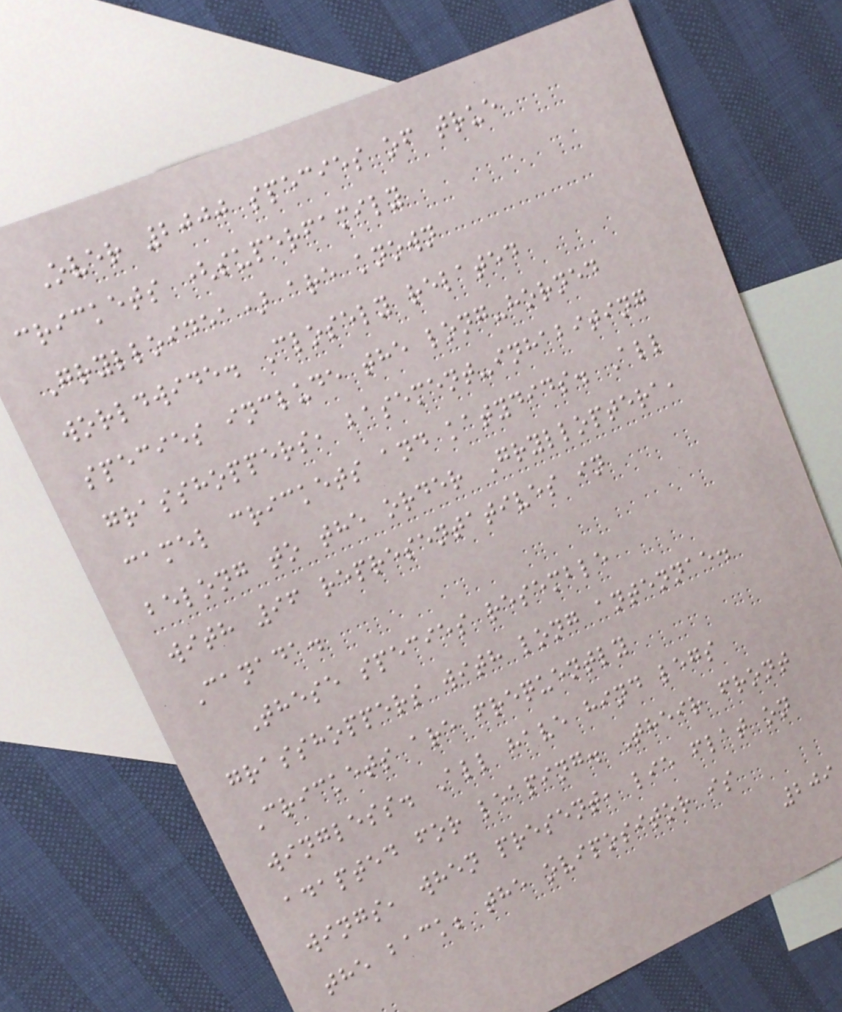Over 2000 species of true
crickets (superfamily
Grylloidea) are known
worldwide. Closely related
species include the long-horned
grasshoppers, basement-inhabiting
camel crickets and katydids. All
belong to the order Grylloptera,
with 96 representatives in
Canada.
These species resemble
grasshoppers with long antennae.
Crickets are frequently
wingless. All have hind legs
adapted for leaping. Their front
wings, when present, lie flat on
the back; the ovipositor is
209
